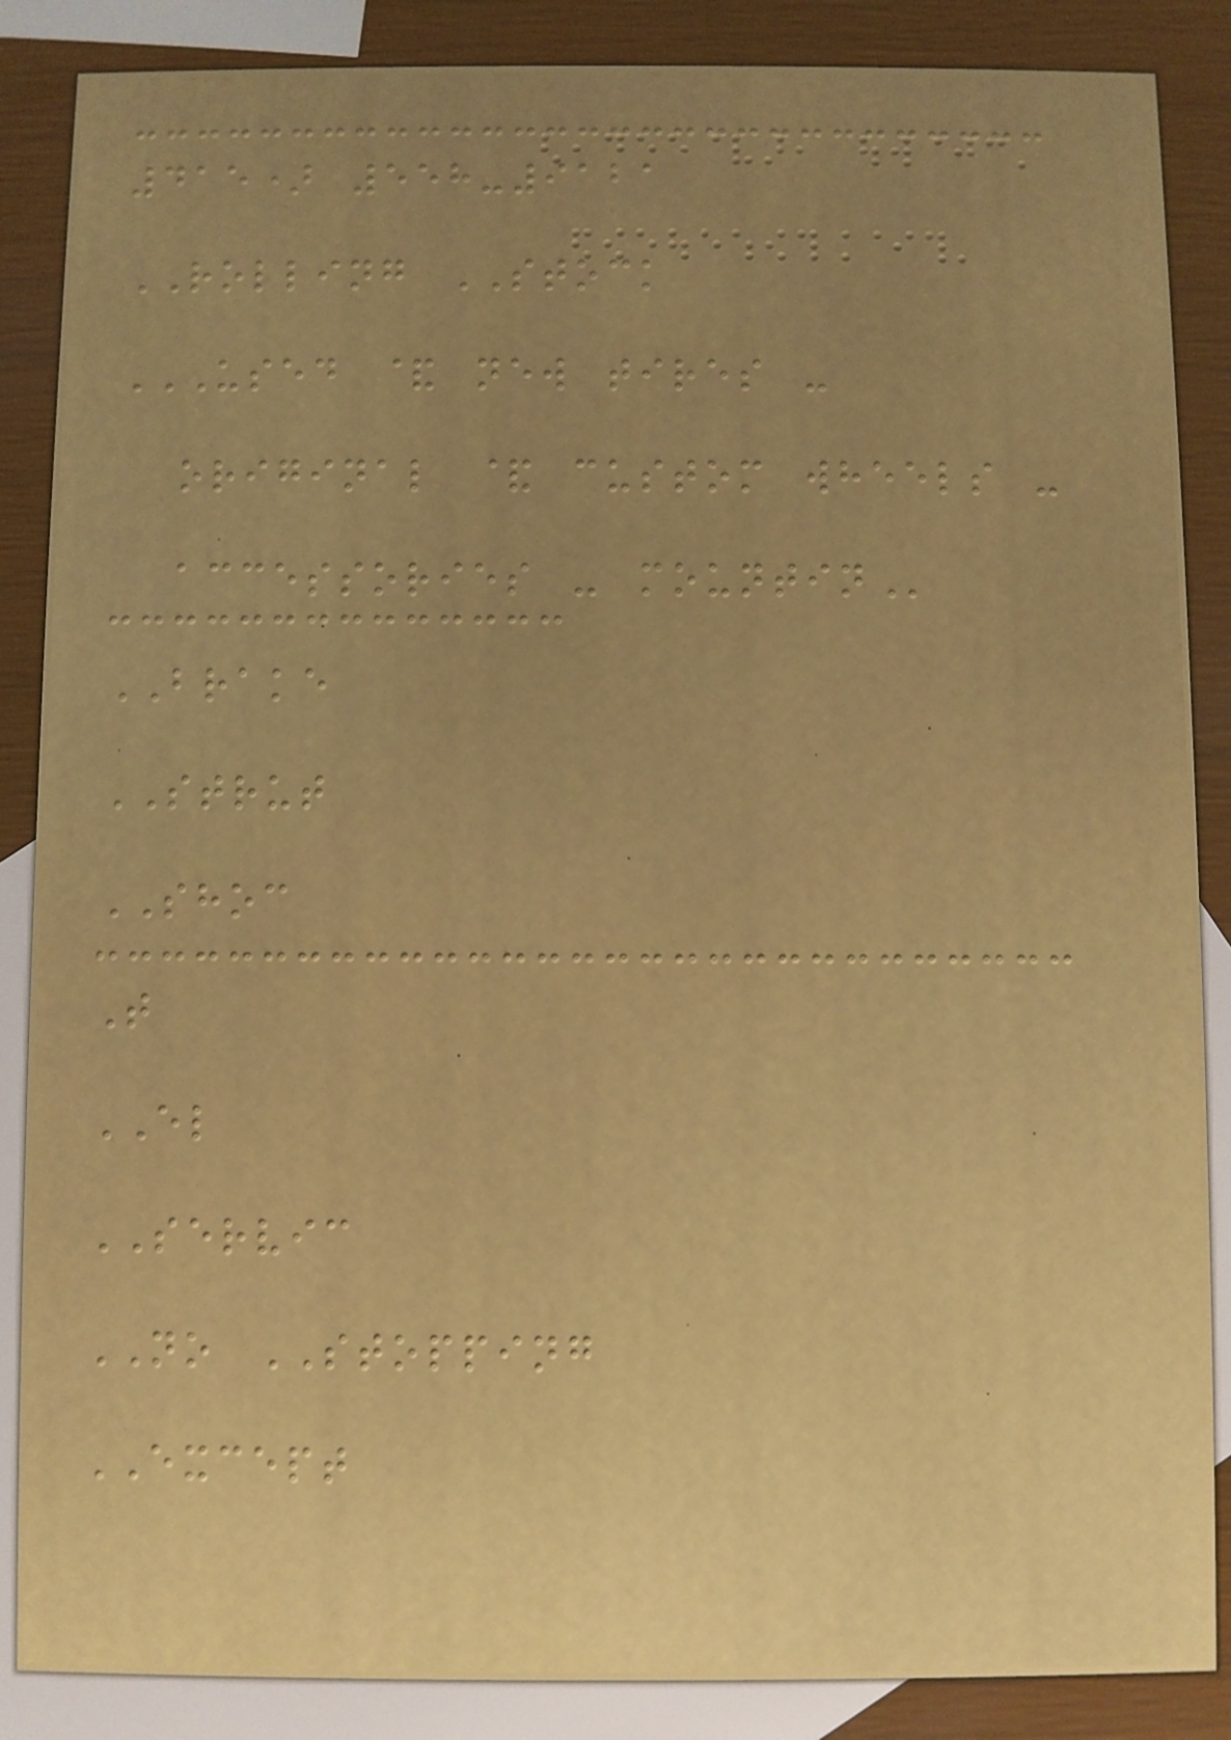415) 558-9121
ROLLING STOCK
USED & NEW TIRES -
ORIGINAL & CUSTOM WHEELS -
ACCESSORIES - MOUNTIN
BRAKE
STRUT
SHOC
T
EL
SERVIC
NO STOPPING
EXCEPT
